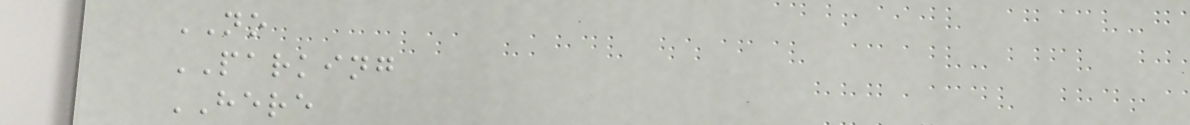NO
PARKING
HERE
